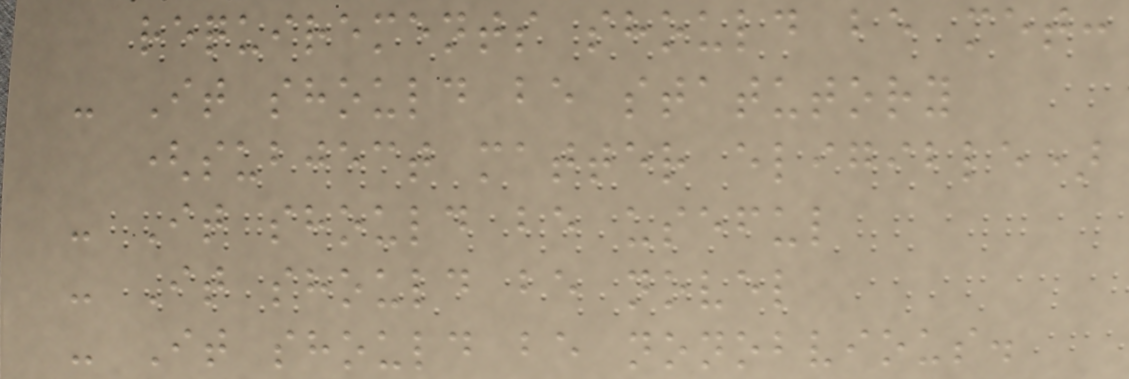requirements should be met:
- It should be statutory
(subject matter eligible)
- It should be useful
- It should be novel
- It should be nonobvious.
